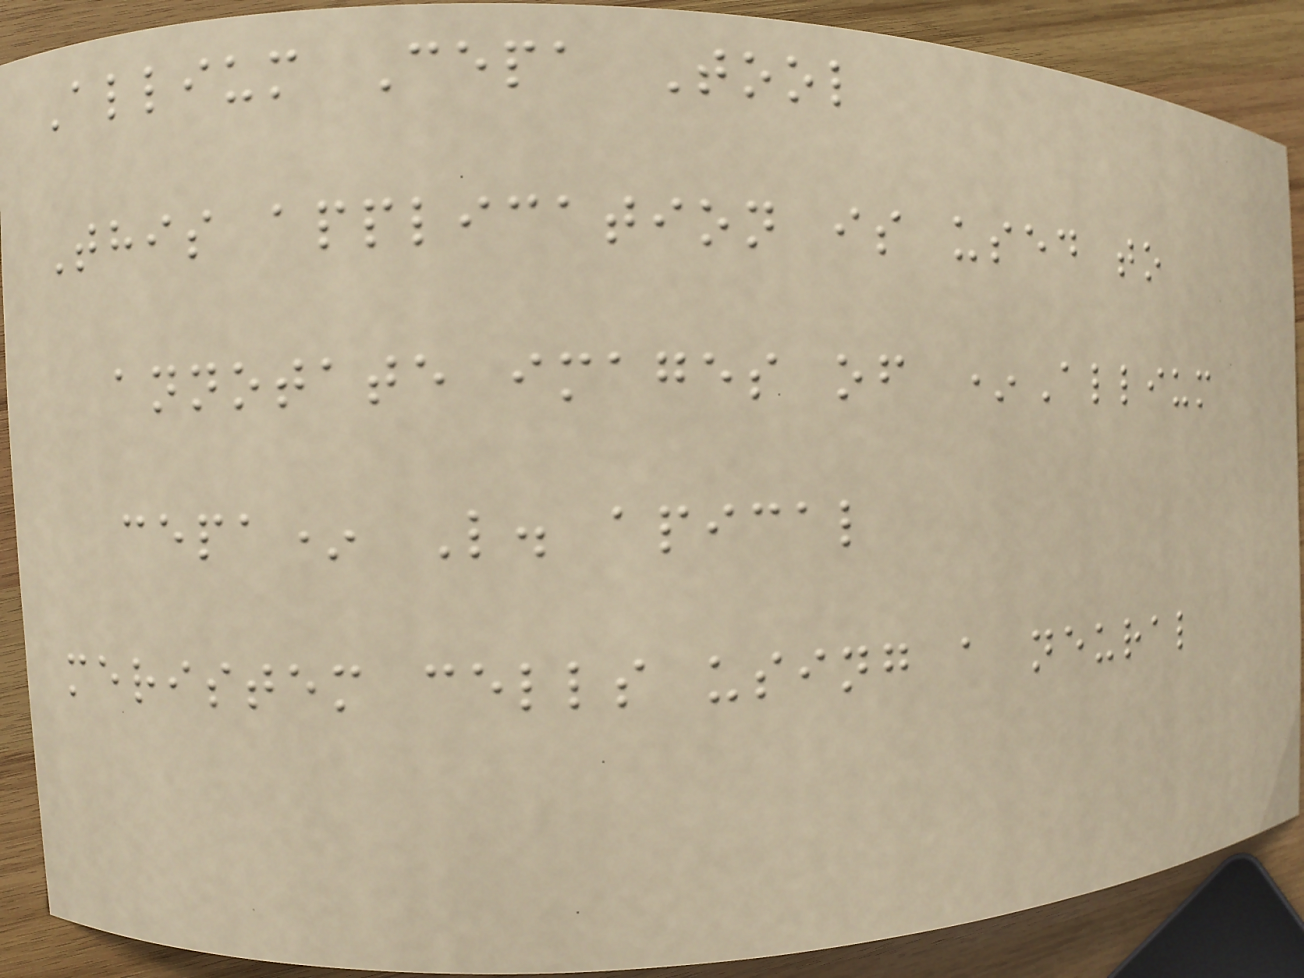Allium Cepa Tool
This application is used to
annotate images of *Allium
cepa* L. apical
meristem cells using a neural
